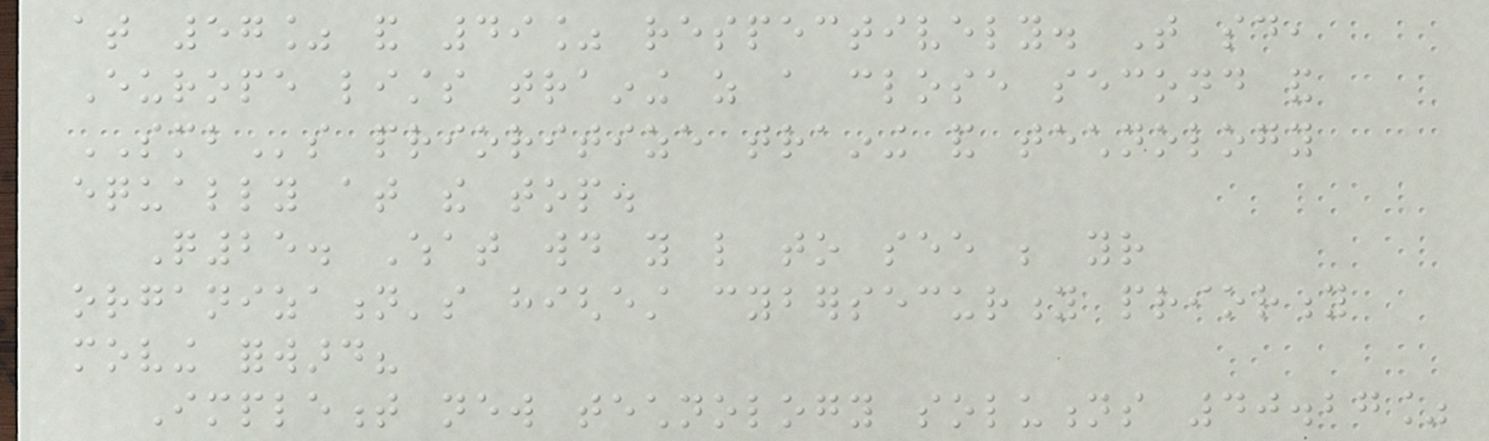at 57% and 49% respectively. That said,
Europe lists training as a close second and
SMBs prioritize training and technology
equally at the top.
Q25. What would you like to see be your
organization's highest cybersecurity priority
moving forward?
Implement new technology solutions 40.27%
